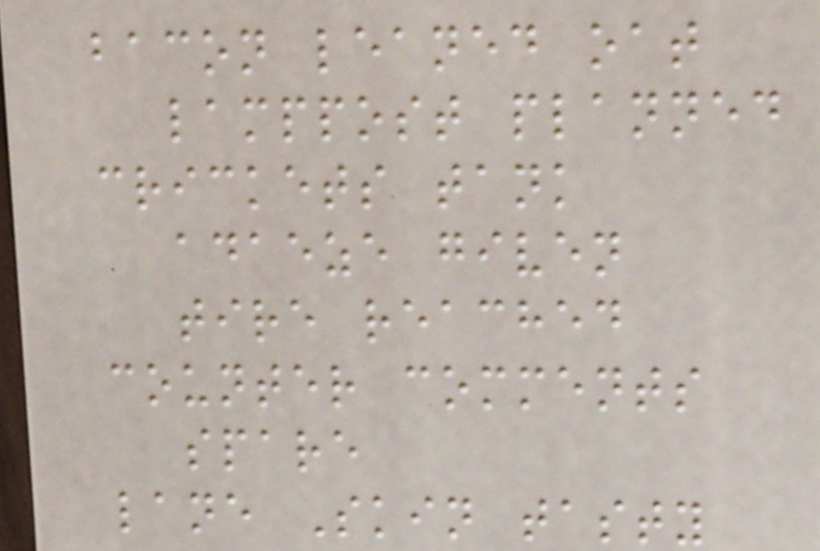bacon leaned oat
lamppost planned
crickets tank
adaeze given
tire reached
counter comments
spare
lane Skin tasty
